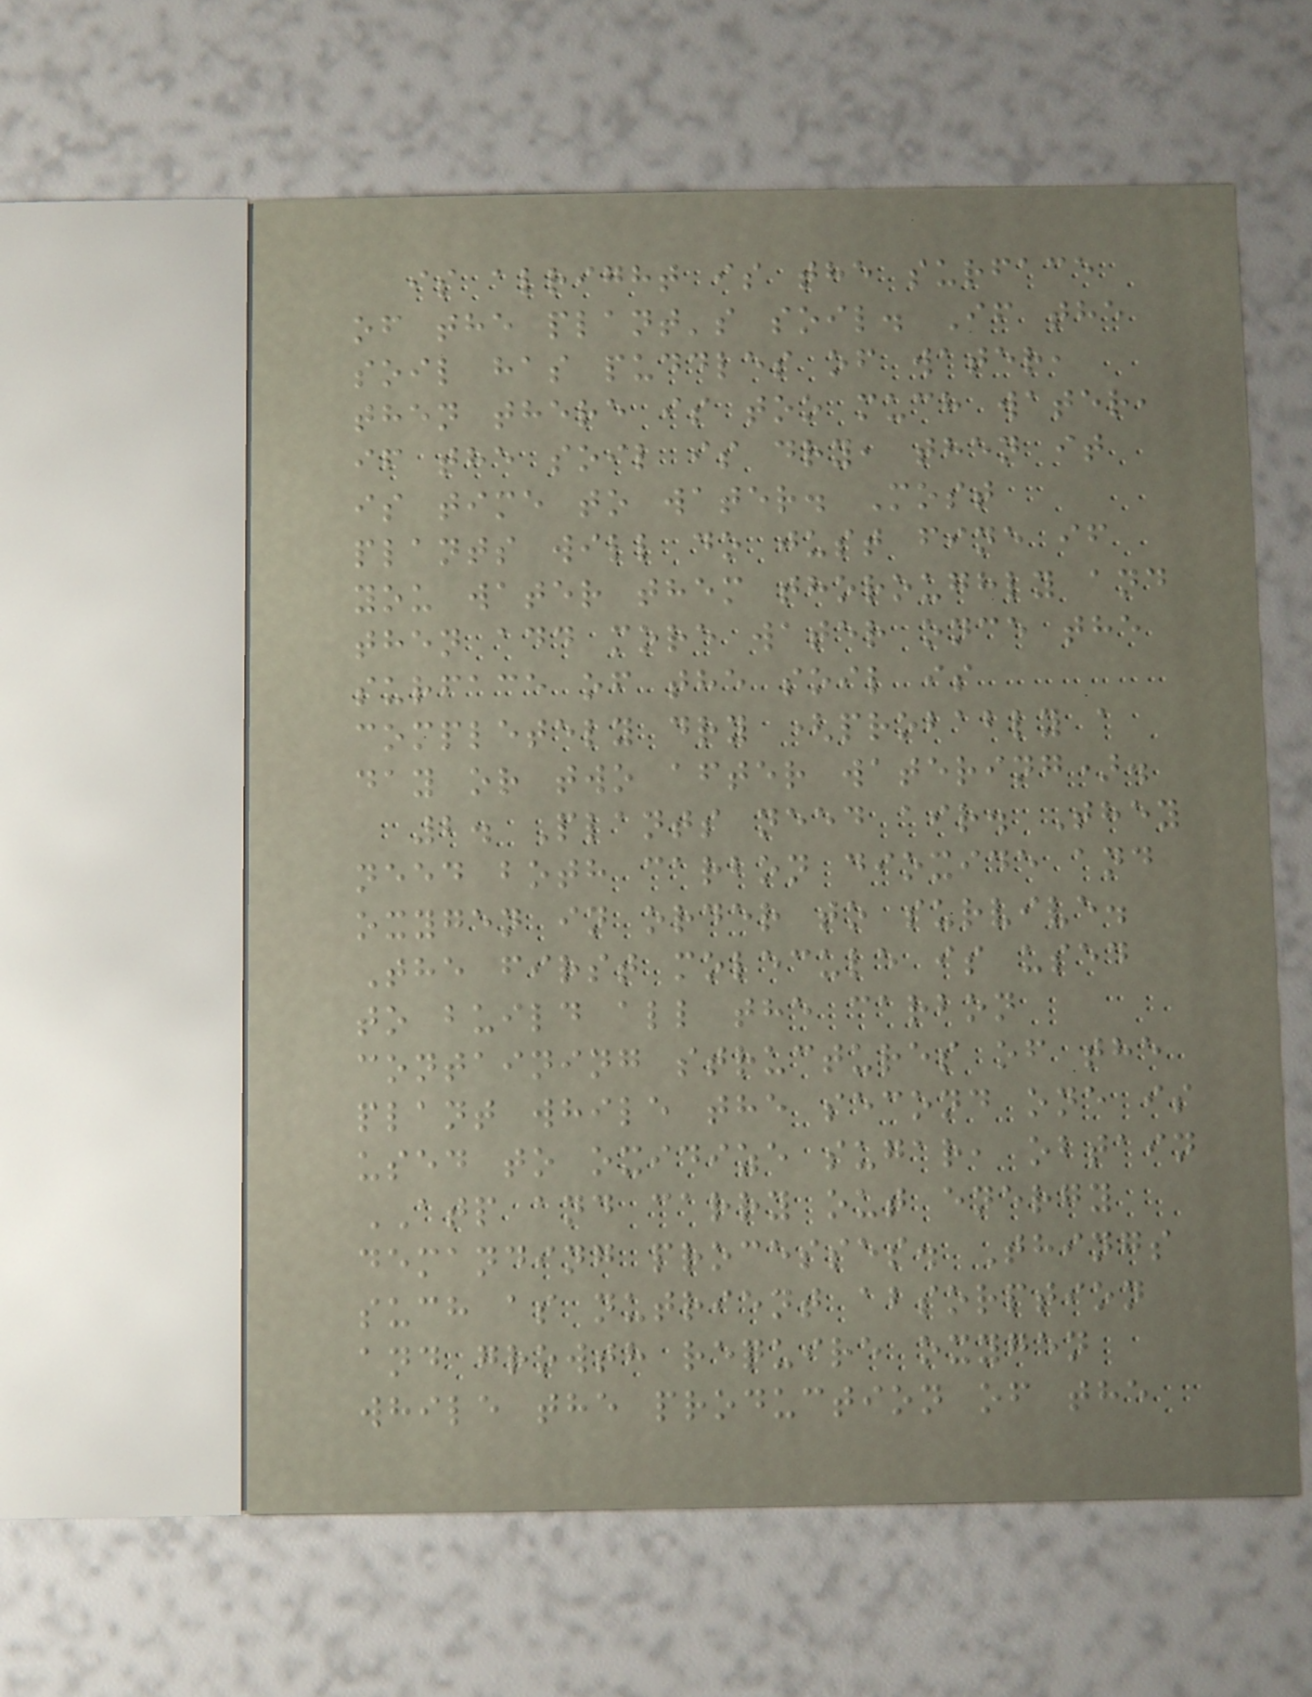is alright is the surface
of the plant's soil. If the
soil has puddles of water,
then there is too much water,
if the soil is dry, then it
is time to water. Most
plants will do just fine if
you water them thoroughly and
then add more water once the
surface of the soil is
completely dry (probably a
day or two after watering).
2. Plants need air. They
need both carbon dioxide and
oxygen in order to survive.
The first molecule is used
to build all the carbon
containing structures of the
plant while the second one is
used to oxidize sugar, obtain
ATP and carry out energy
demanding processes. Things
such as nutrient absorption
and growth require oxygen
while the production of the
